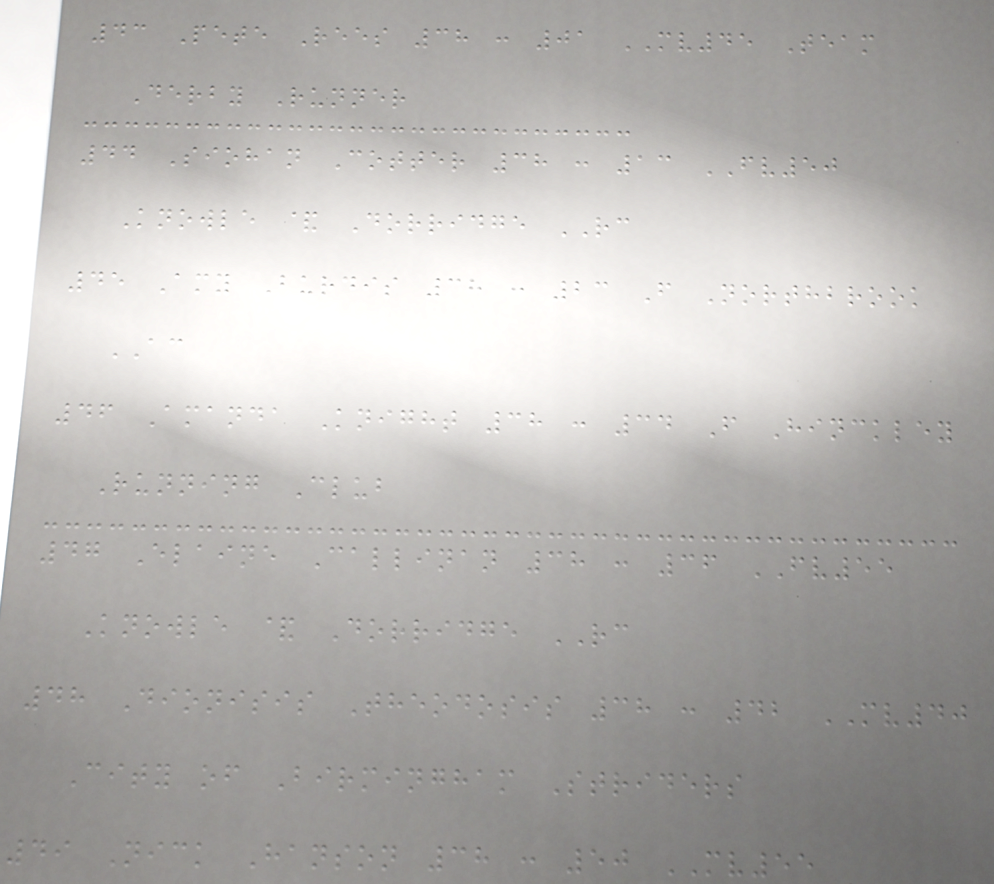43 Pete Rees 38 : 01 MV45 Team
Derby Runner
44 Siohan Cotter 38 : 13 FV50
Knowle & Dorridge RC
45 Amy Burdis 38 : 23 F Northbrook
AC
46 Amanda Knight 38 : 34 F Hinckley
Running Club
47 Elaine Callinan 38 : 36 FV55
Knowle & Dorridge RC
48 Dionisis Theodosis 38 : 42 MV40
City of Birmingham Striders
49 Nick Hanson 38 : 50 MV55
